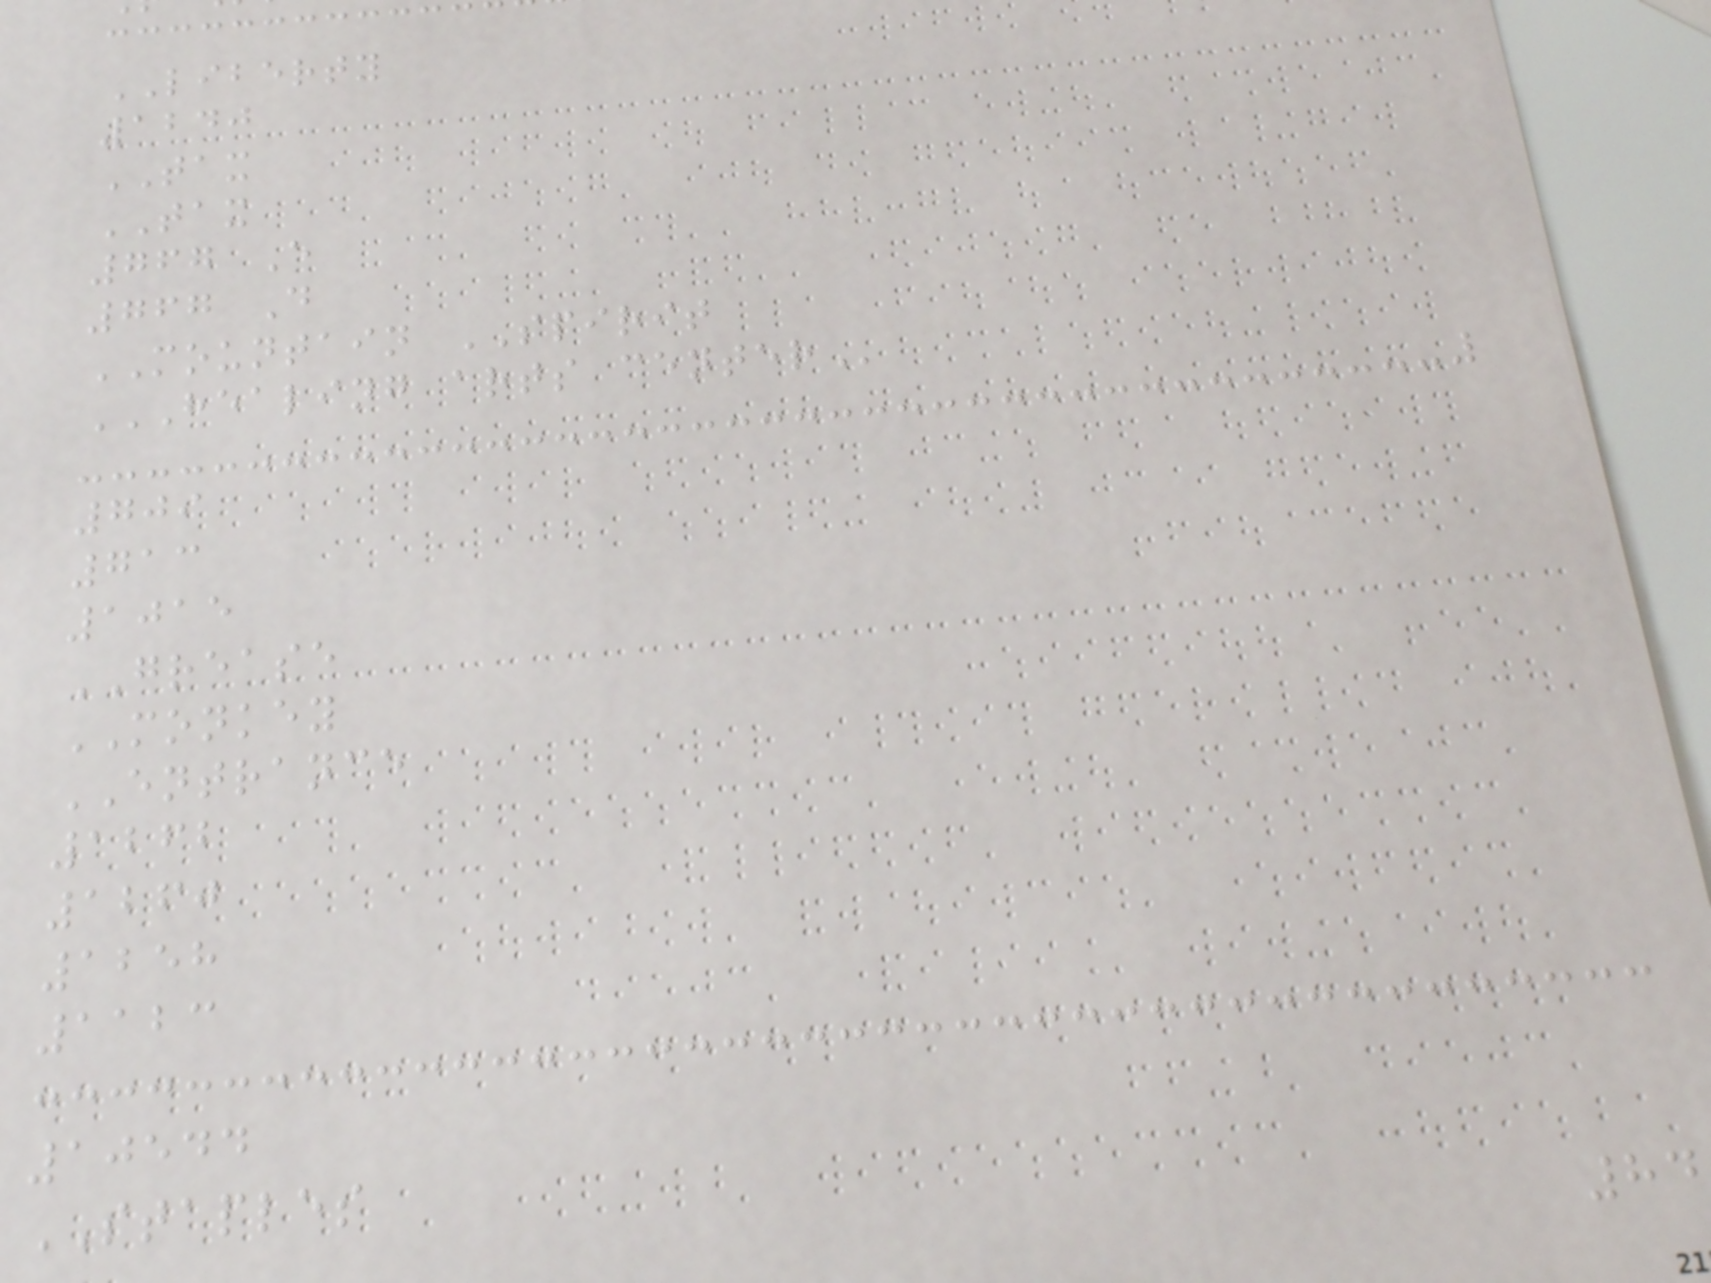LIBERTY
1240
TAX
TAX
767 E
767 D
MOUNTAIN SPIRIT
HEALING ARTS CENTER
709
713
1015
GREASE
MONKEY
ENTRANCE
1262
1260
1258
1123
10544
STAPLES
84
